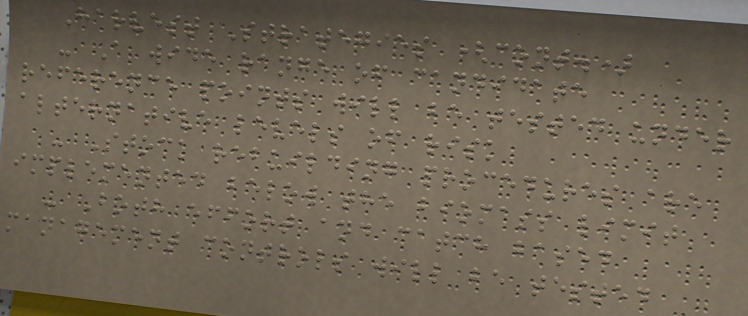Harvest Strategies (cont.)
- A wide range of candidate
reference points will be tested under
alternative levels of risk
- Stock rebuilding procedures are
implemented below the biomass limit
- Both effort and catch based
management controls will be tested
